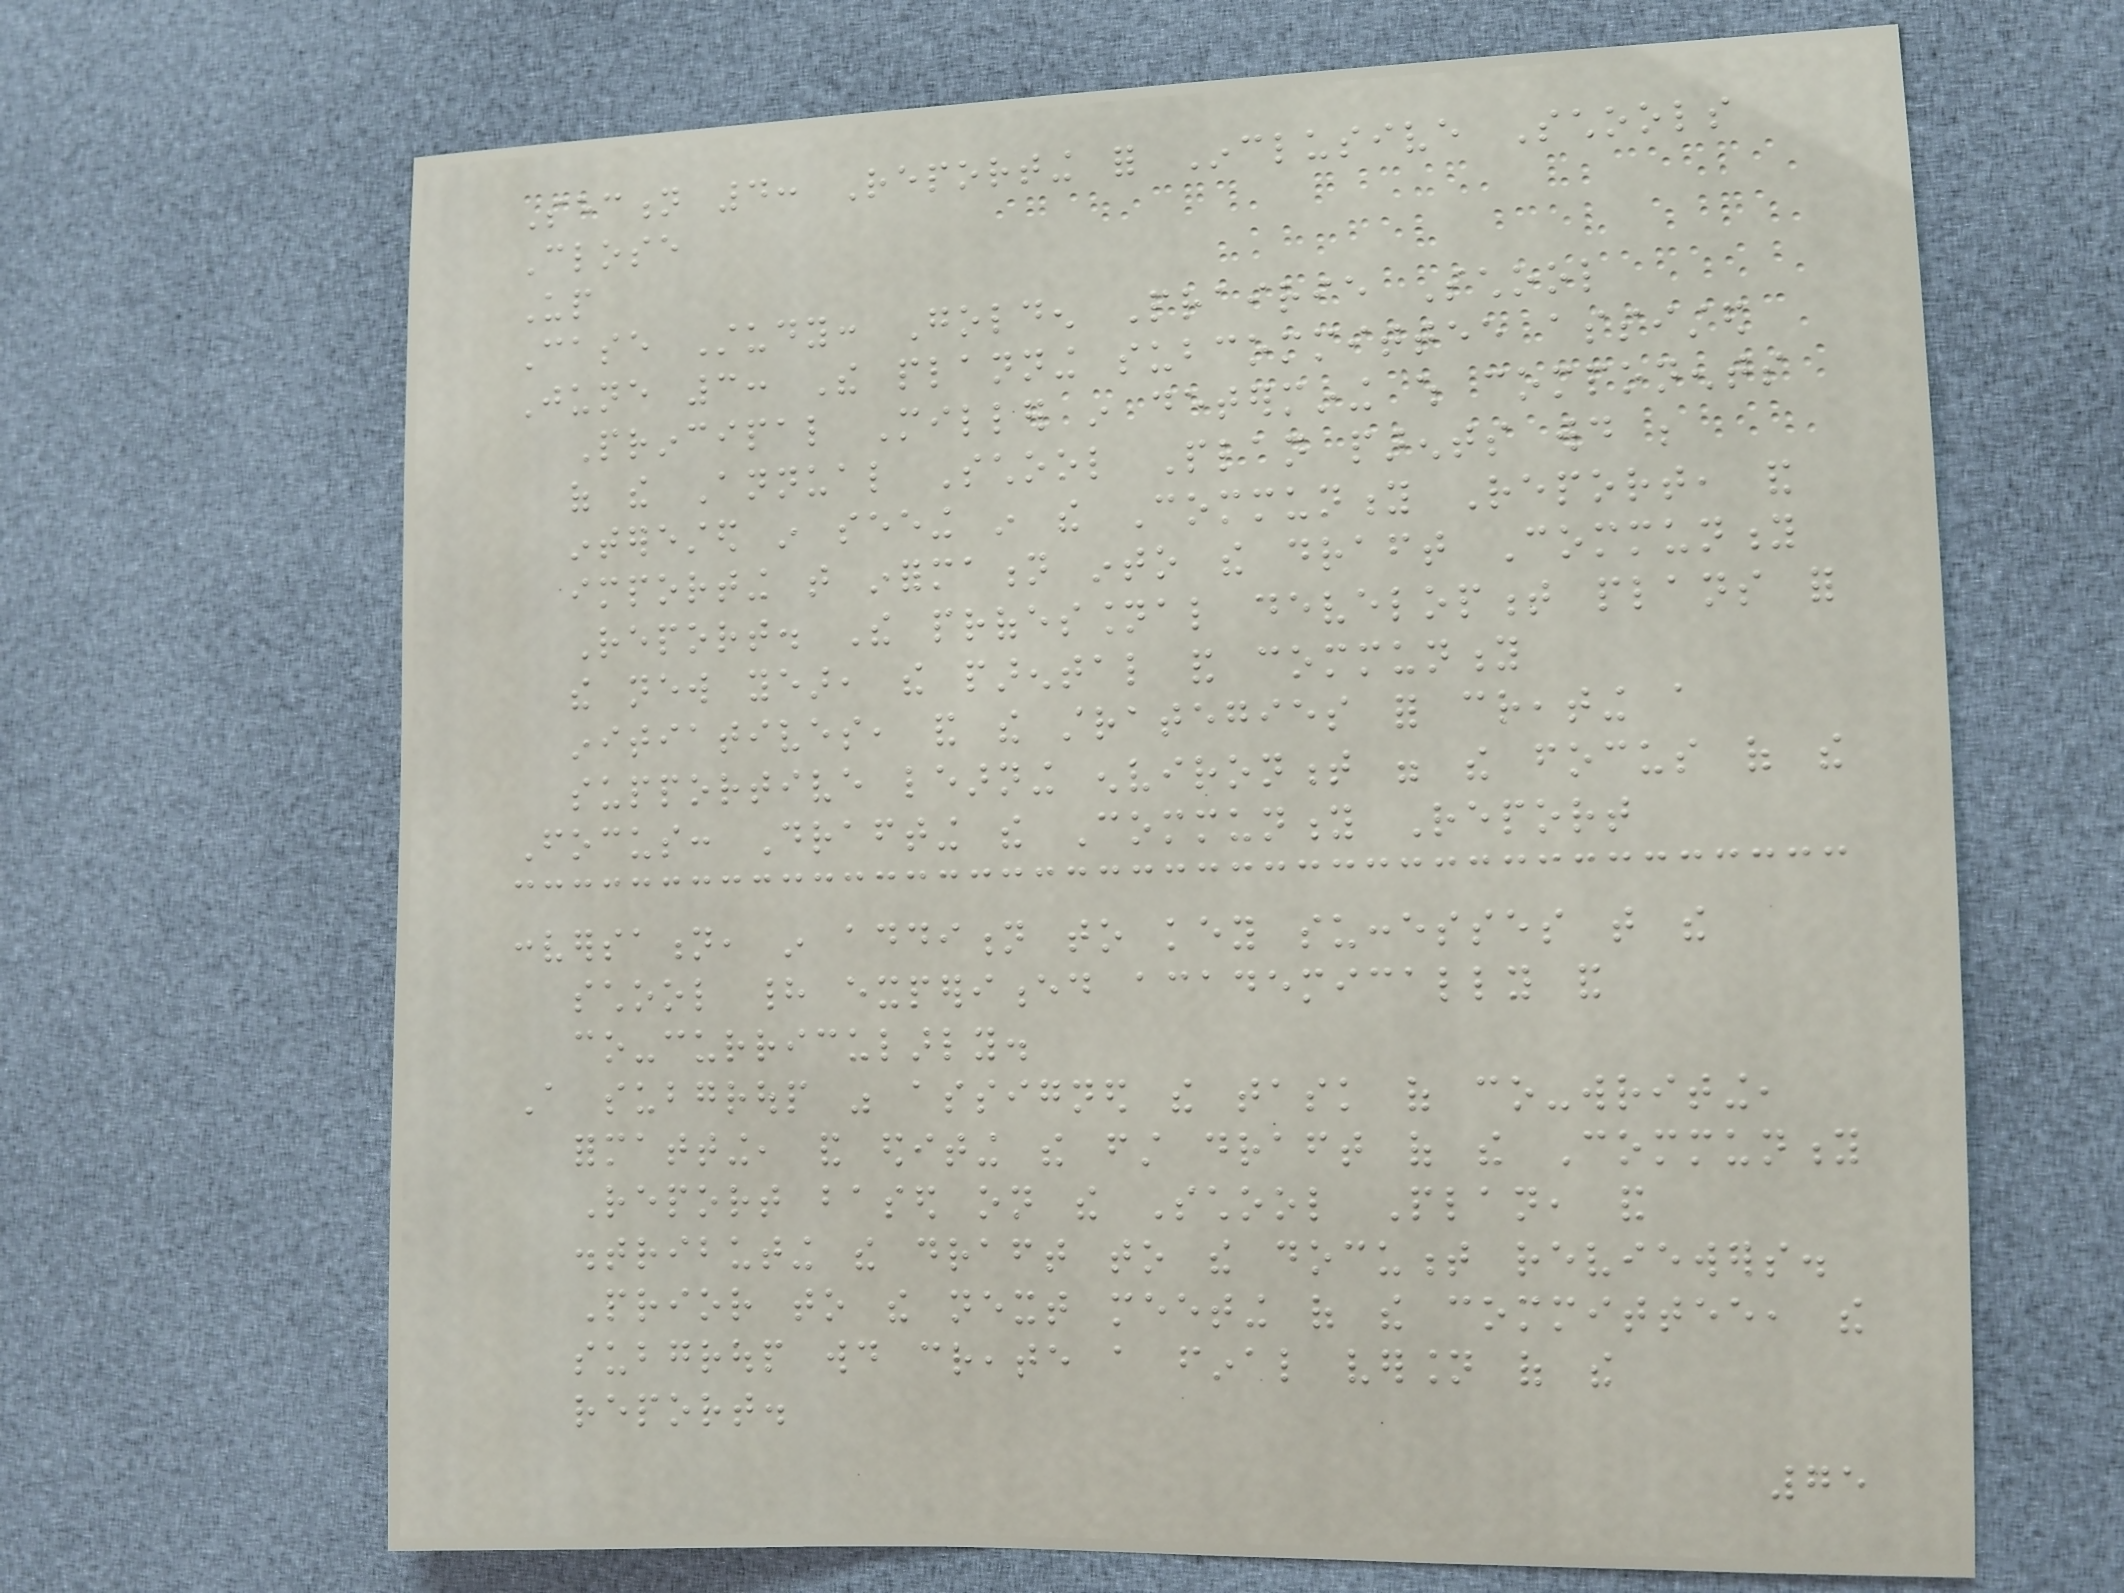Section 4: Reporting for Inclusive Schools
Close
Up
Case Study: Golden Prairie School
June 3: The planning subcommittee assisted
Principal Miller in determining which components
of the Annual School Plan parents would be
interested in seeing in the Community Report, and
importing that information into the draft Community
Report. The professional development plans for
the new year, the parental and community
initiatives, and the strategies for creating a
supportive learning environment were the focus of the
Focus: Drafting the Community Report
conversation, in addition to key successes that the
school had experienced academically and
co-curricularly.
A subgroup was assigned the task of co-writing,
formatting, and editing the first draft of the Community
Report based on the School Plan, and
distributing the draft to the document reviewers.
Prior to the next meeting of the committee, the
subgroup would create a final version of the
report.
75
